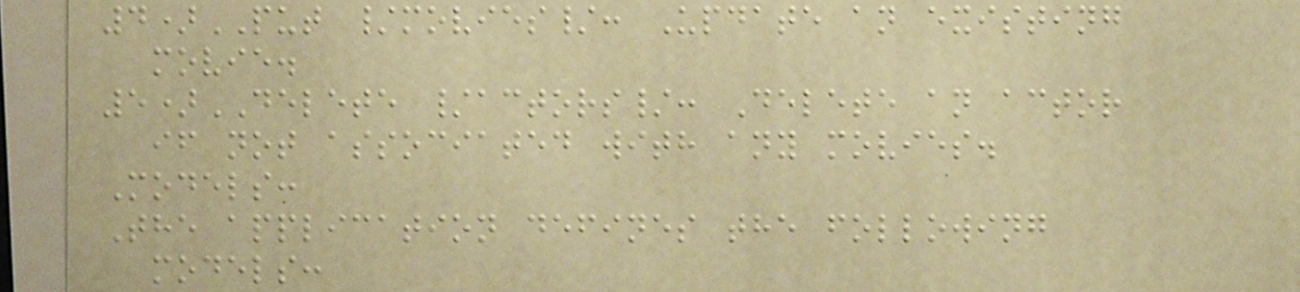4)PUT /movies/: Update an existing
movie.
5)DELETE /actors/: Delete an actor
if not associated with any movies.
Models:
The application defines the following
models:
